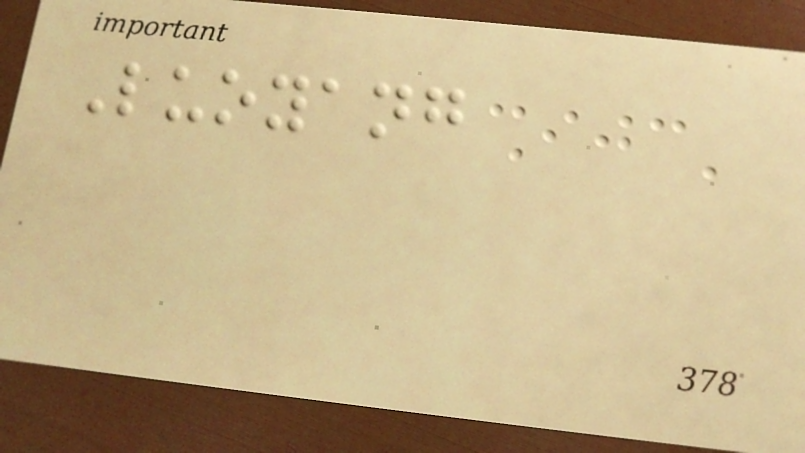Luoyang
